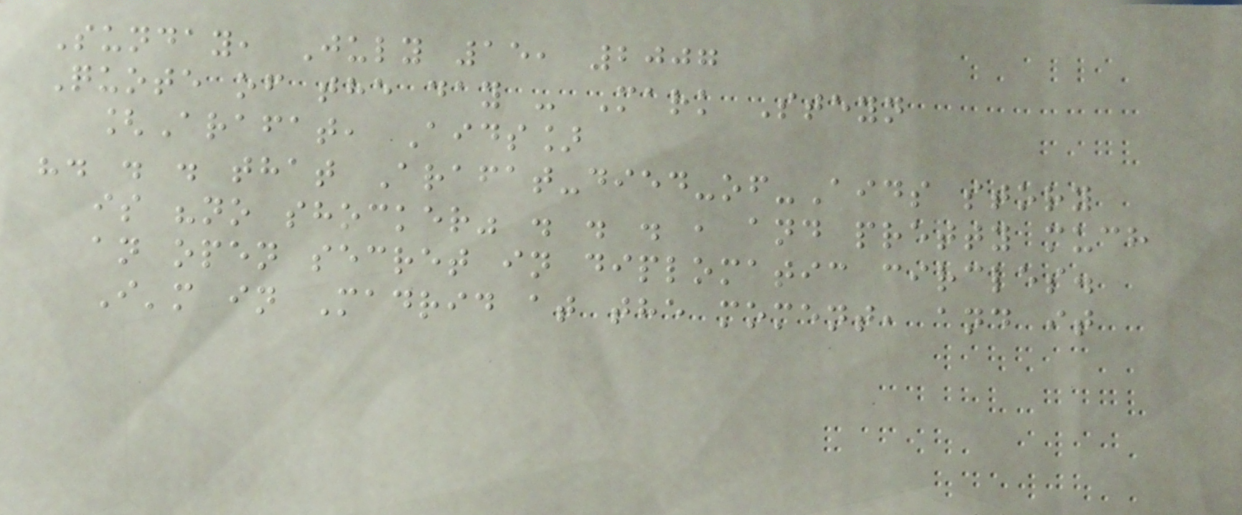Sunday, July 15, 2007
Quote of the day - Mark Steyn
[Arafat, Aids]
". . . that Arafat-died-of-Aids story
is "no shocker" . . . , and pretty much
an open secret in diplomatic circles.
I'm in Madrid at the moment, and it
